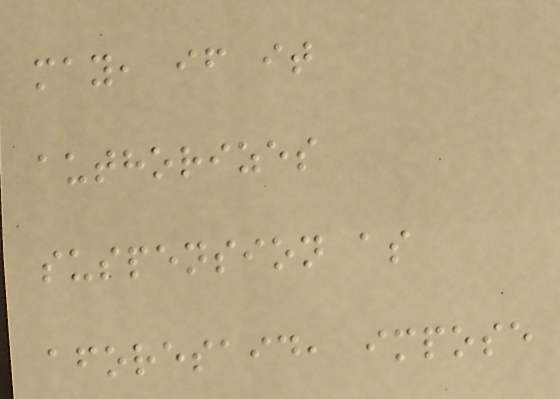may, if it
authorizes
suspension as
aforesaid, impose
